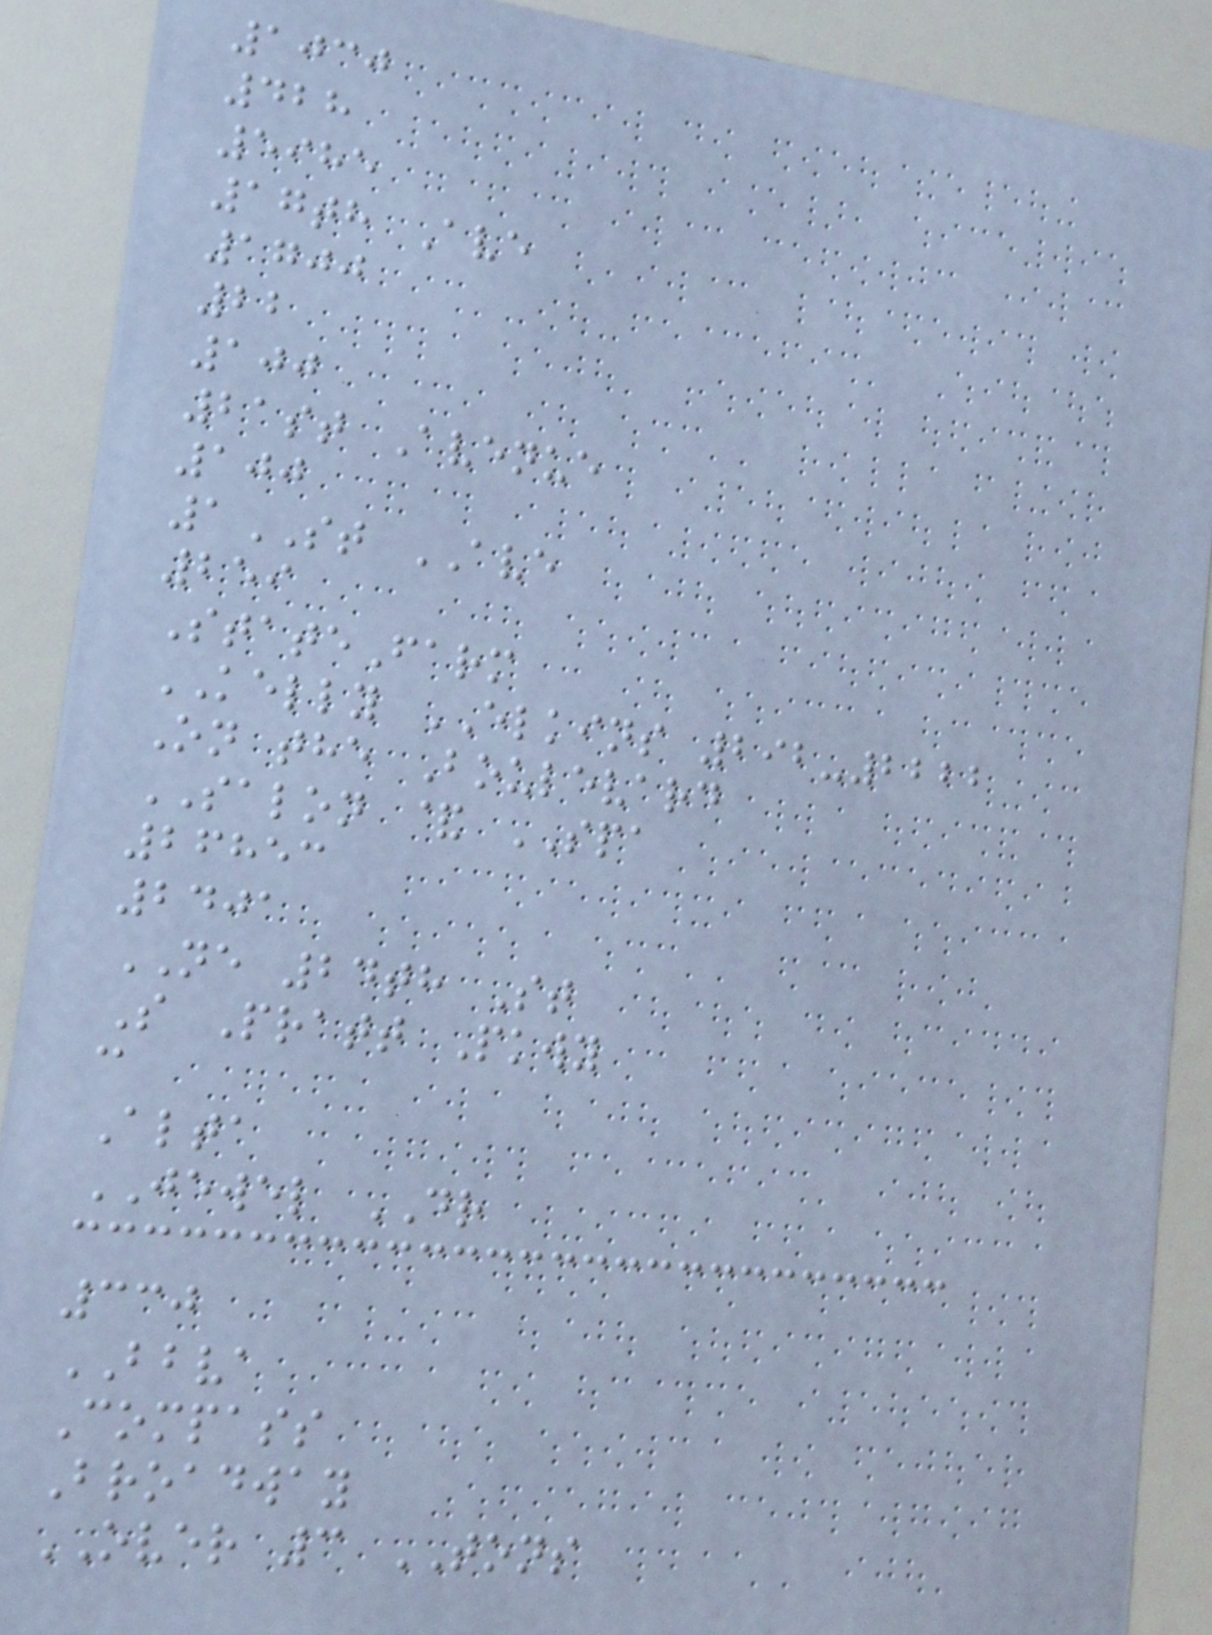1030
428
5985
17th Ave
1700
22
100
21st Avenue
100
1ST AVE
259
StateFarm
KELLY ELKINS 292-2222
On the Boulevard
SALON & SPA
26853
2401
NE 24th St
S Pratt Pkwy
c
Alta
JEWEL DR
330
BBVA
Compass
Broadway
OVER 3 TONS
